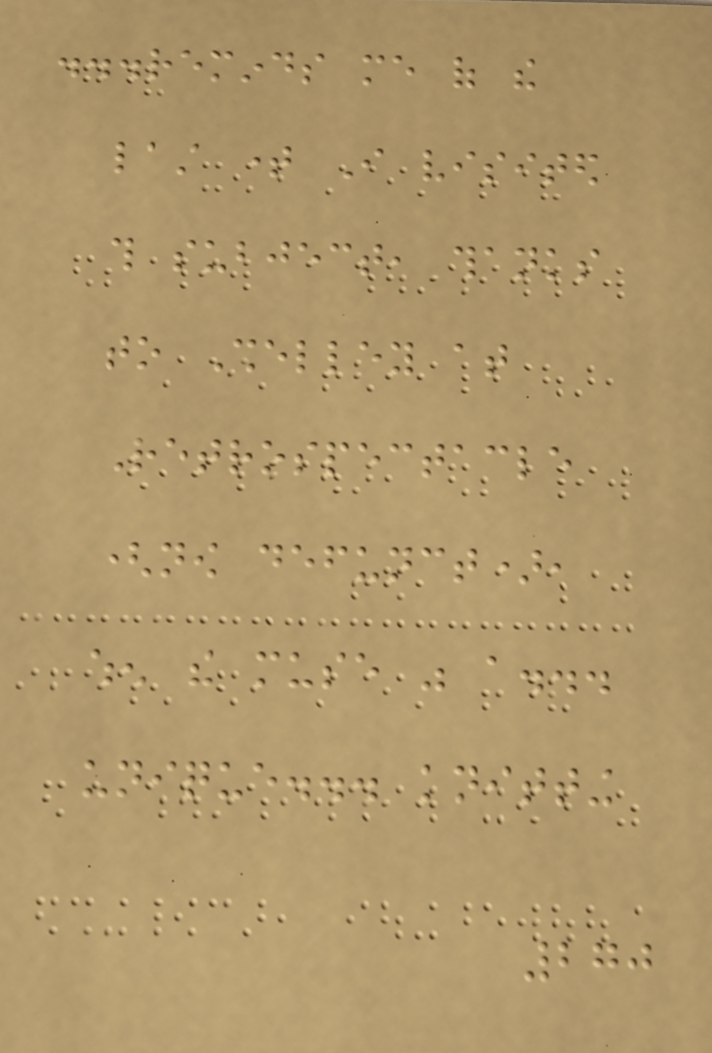...reminds me of the
last time I visited
this subject, thanks
to Shelley at
Retrospectacle
(now defunct),
when the muse was a...
unique... knitting
270
